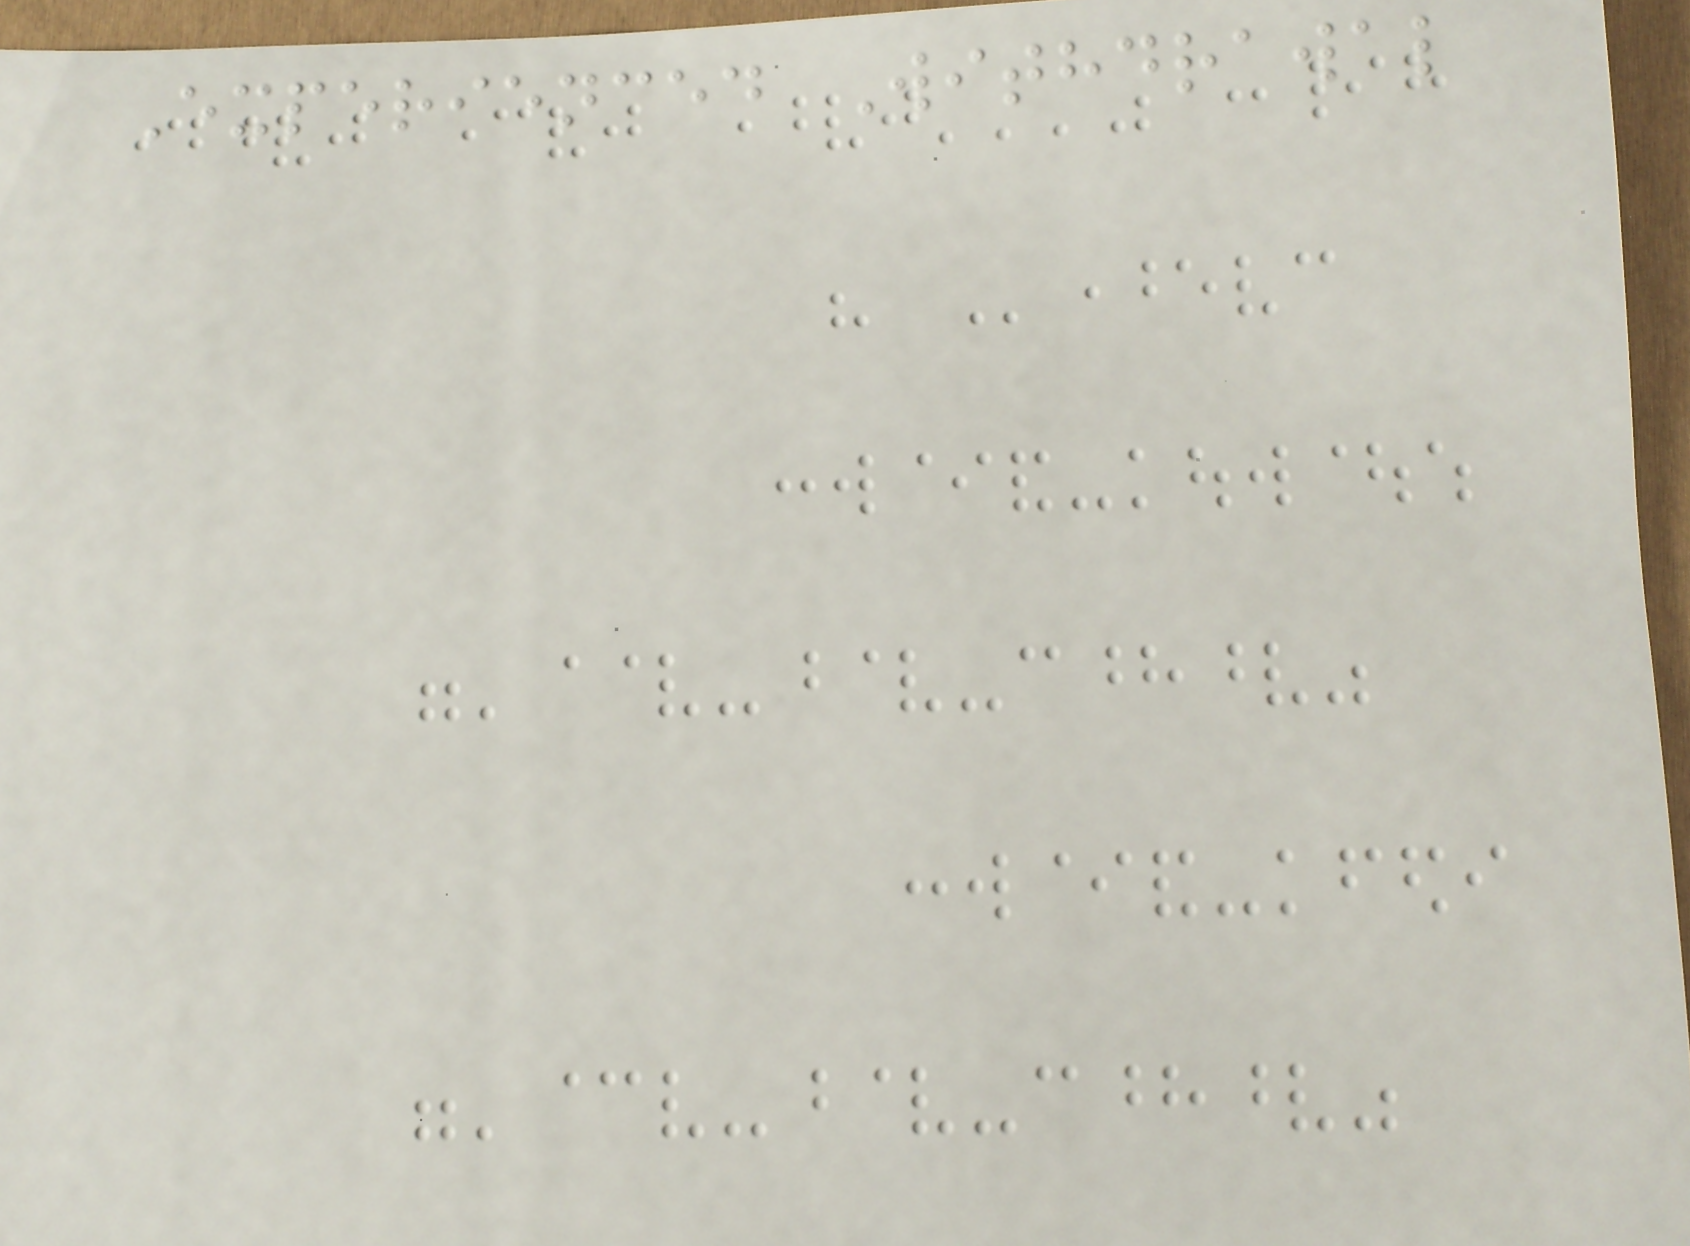Experienced Withdrawal
